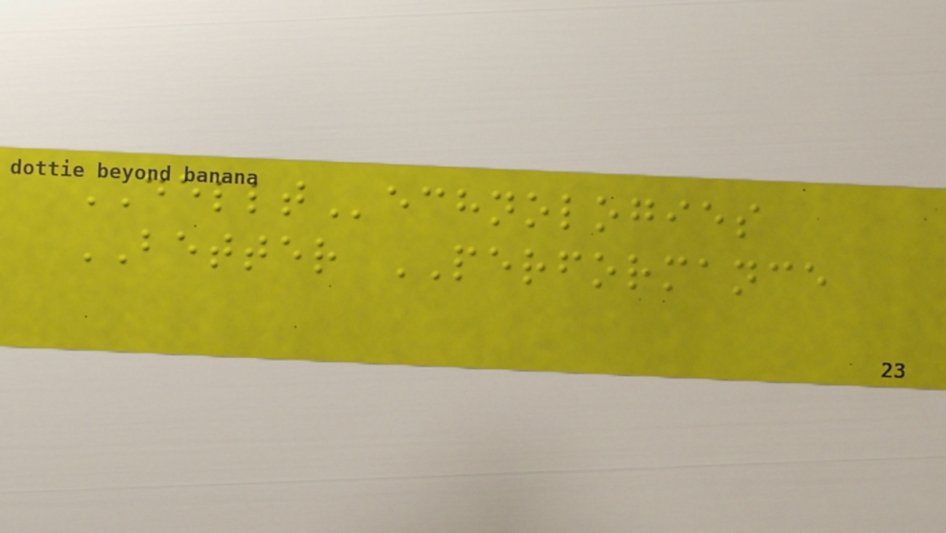DELLTechnologies
BETTER PERFORMANCE
